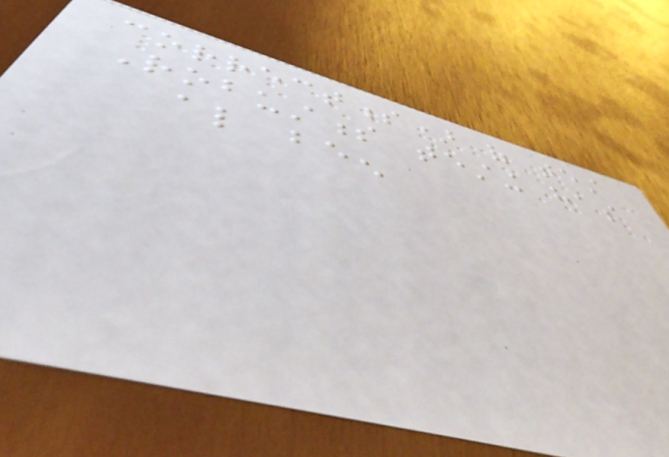correctness) of test
Robustness testing has
also been
